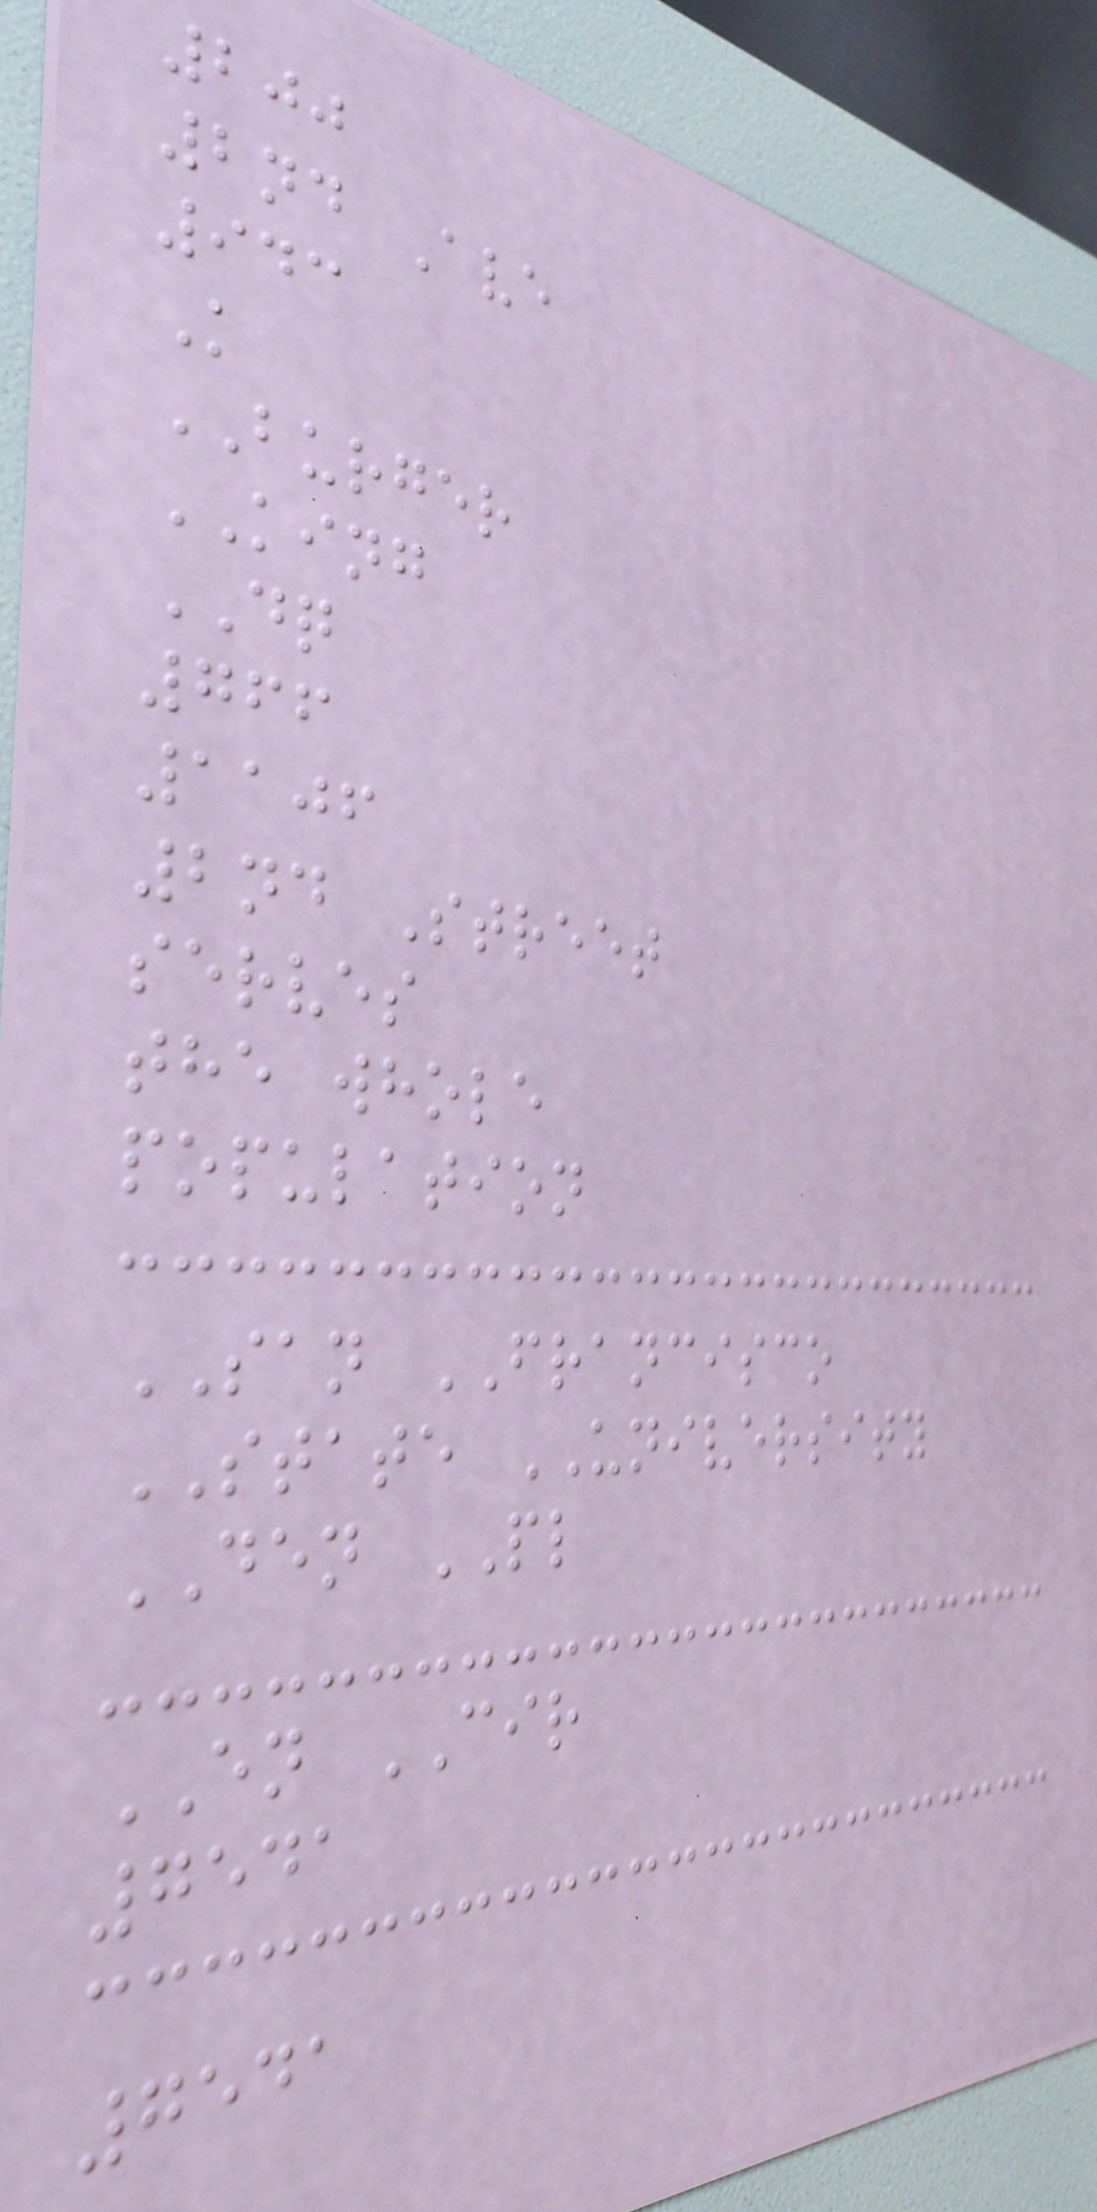200
2nd Ave
943
K
BURGER
KING
DQ
766
1106
2nd Street
serves
the whole
population
SAN FRANCISCO
STATE UNIVERSITY
DEN PL
EN CIR
7541
7541
